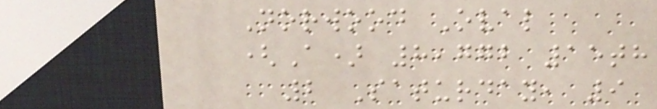Norwood Oval
(A) 8,772 15th
2 Saturday, 9
